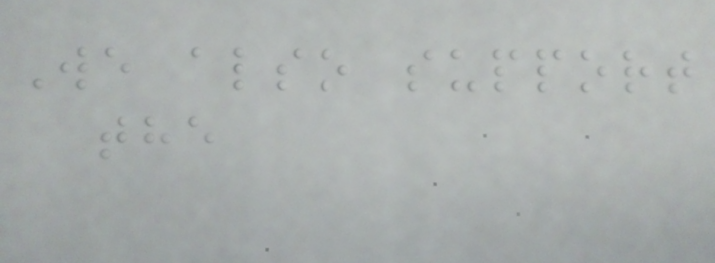We also support
the
